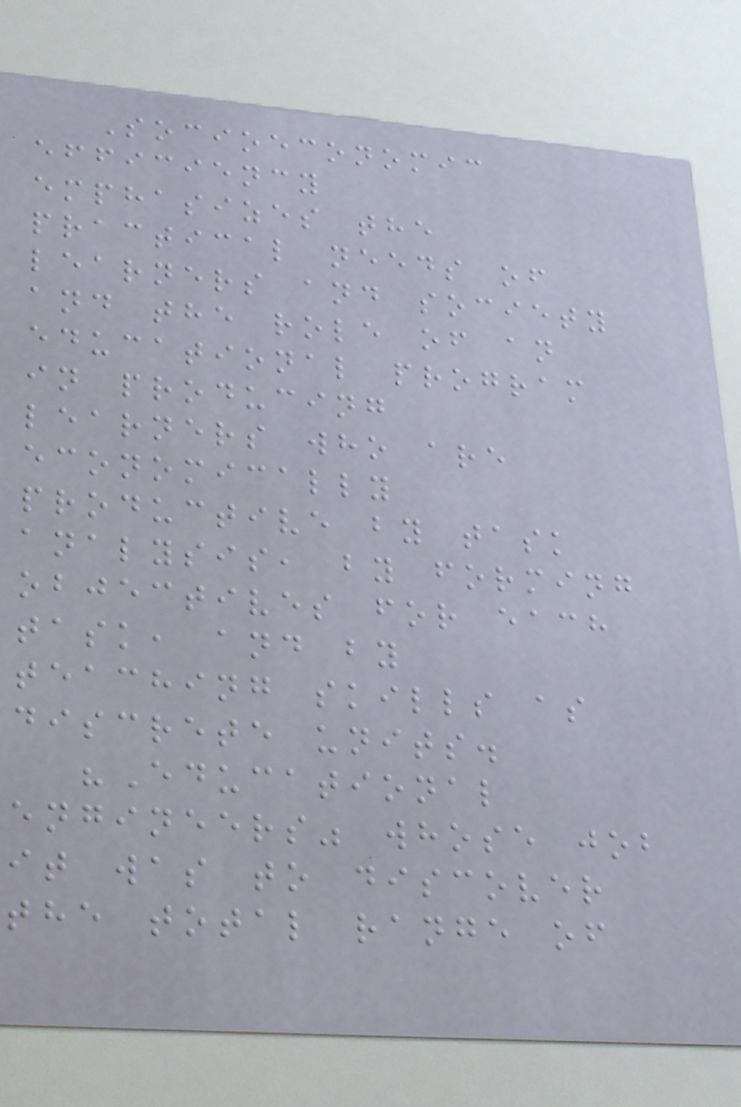Socioeconomic
efficiency
emphasizes the
practical needs of
learners and society
and the role of an
educational program
in producing
learners who are
economically
productive by task
analysis, by forming
objectives for each
task, and by
teaching skills as
discrete units.
"Educational
engineers" whose job
it was to discover
the total range of
